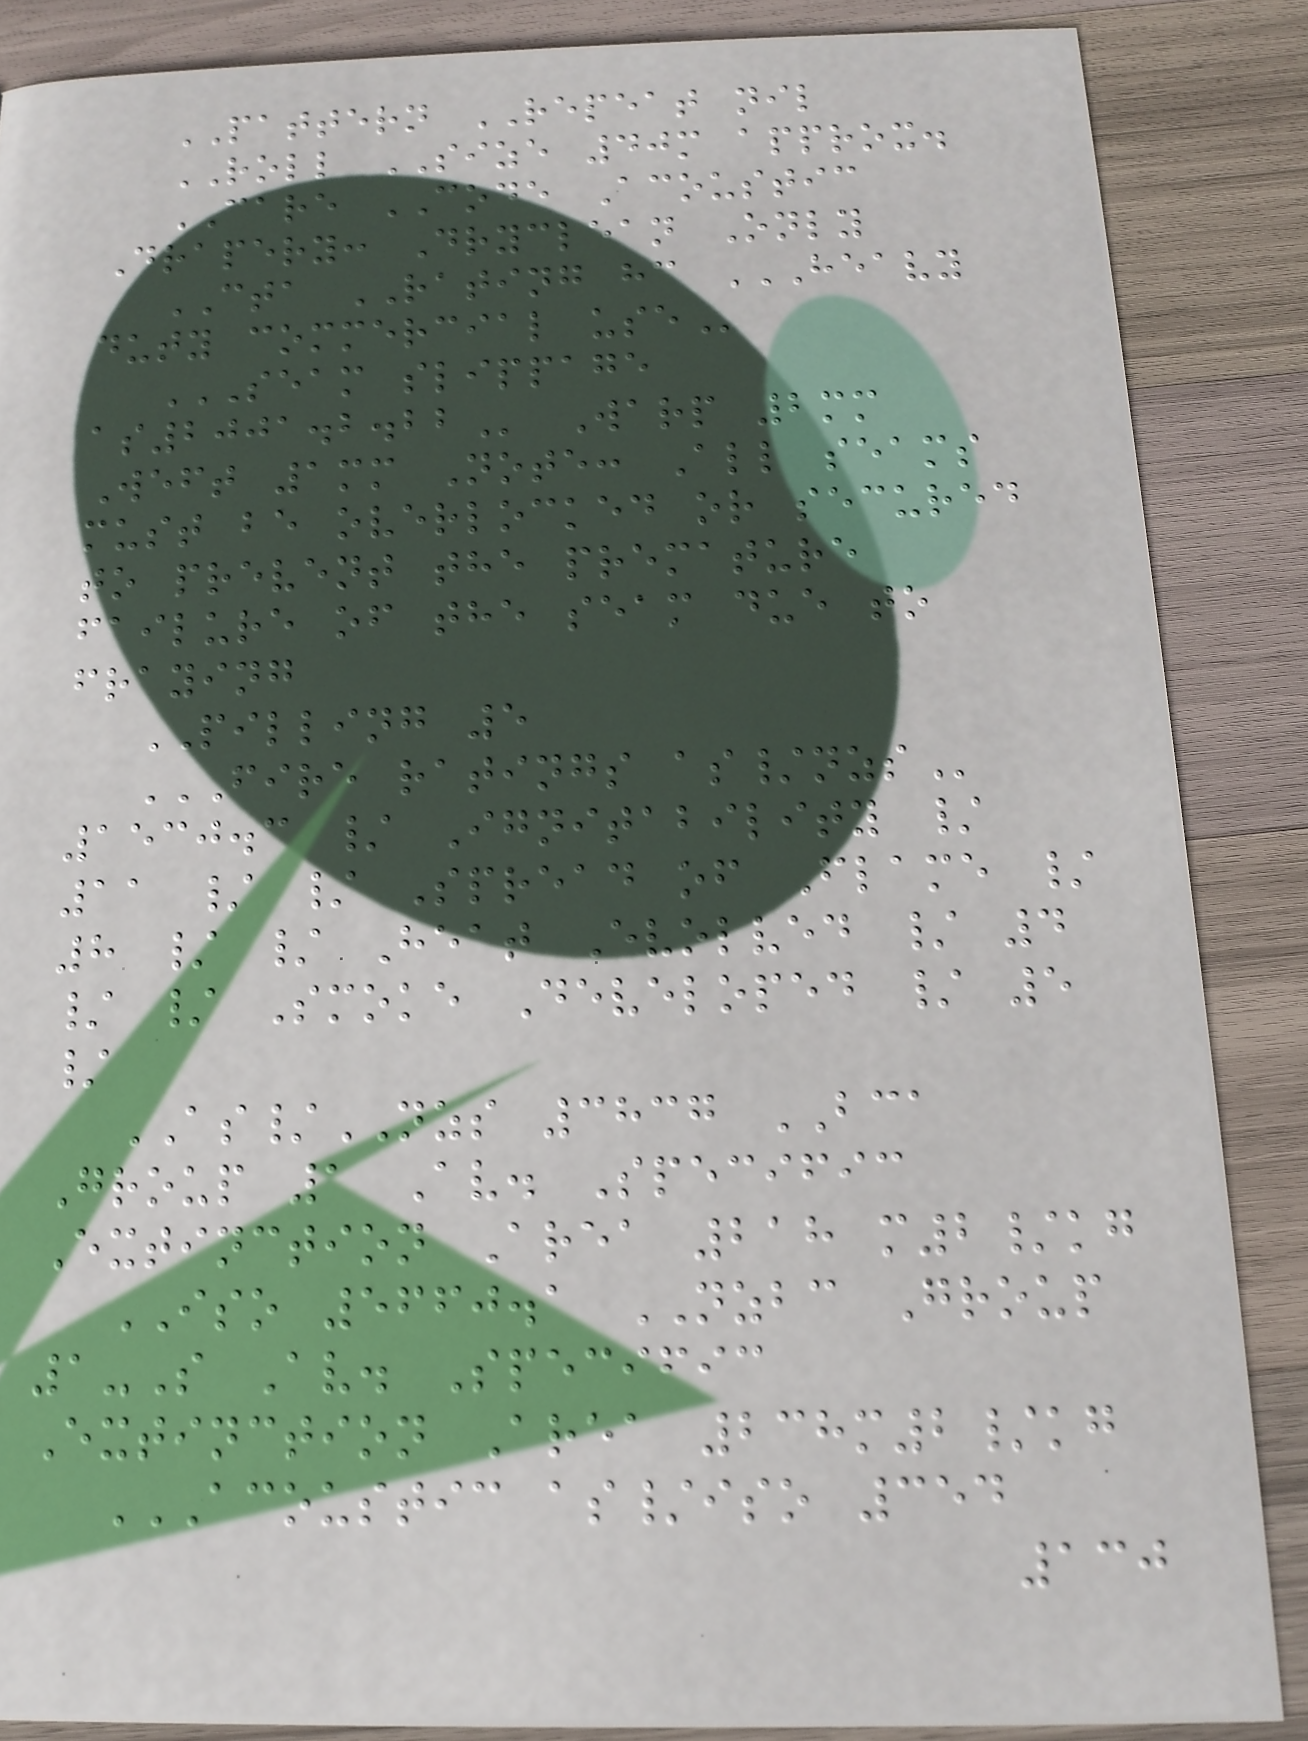PATTERN REPEAT nil
ROLL SIZE 40m approx.
CARE CODE Acoustic
Drapery: Dryclean Only
CTA RATING hc HEAVY
DUTY COMMERCIAL USE
SEAM SLIPPAGE
AS2001.2.22 Warp 2mm
Weft 1mm Note: All seams
must be overlocked or secured
to prevent the premature
failure of the seam due to
fraying
PILLING 5
FIRE RATINGS AS/NZS
1530.3 / Ignitability /
11 / / Spread of Flame /
8 / / Heat Evolved / 4
/ / Smoke Developed / 5
/
AS/NZS 3837 BCA
Group 1 Av. Specific
Extinction Area 218 m2/kg
ISO 5660.1 NZBC Group
1-S Av. Specific
Extinction Area 238m2/kg
ACOUSTIC AS/ISO 354
130
